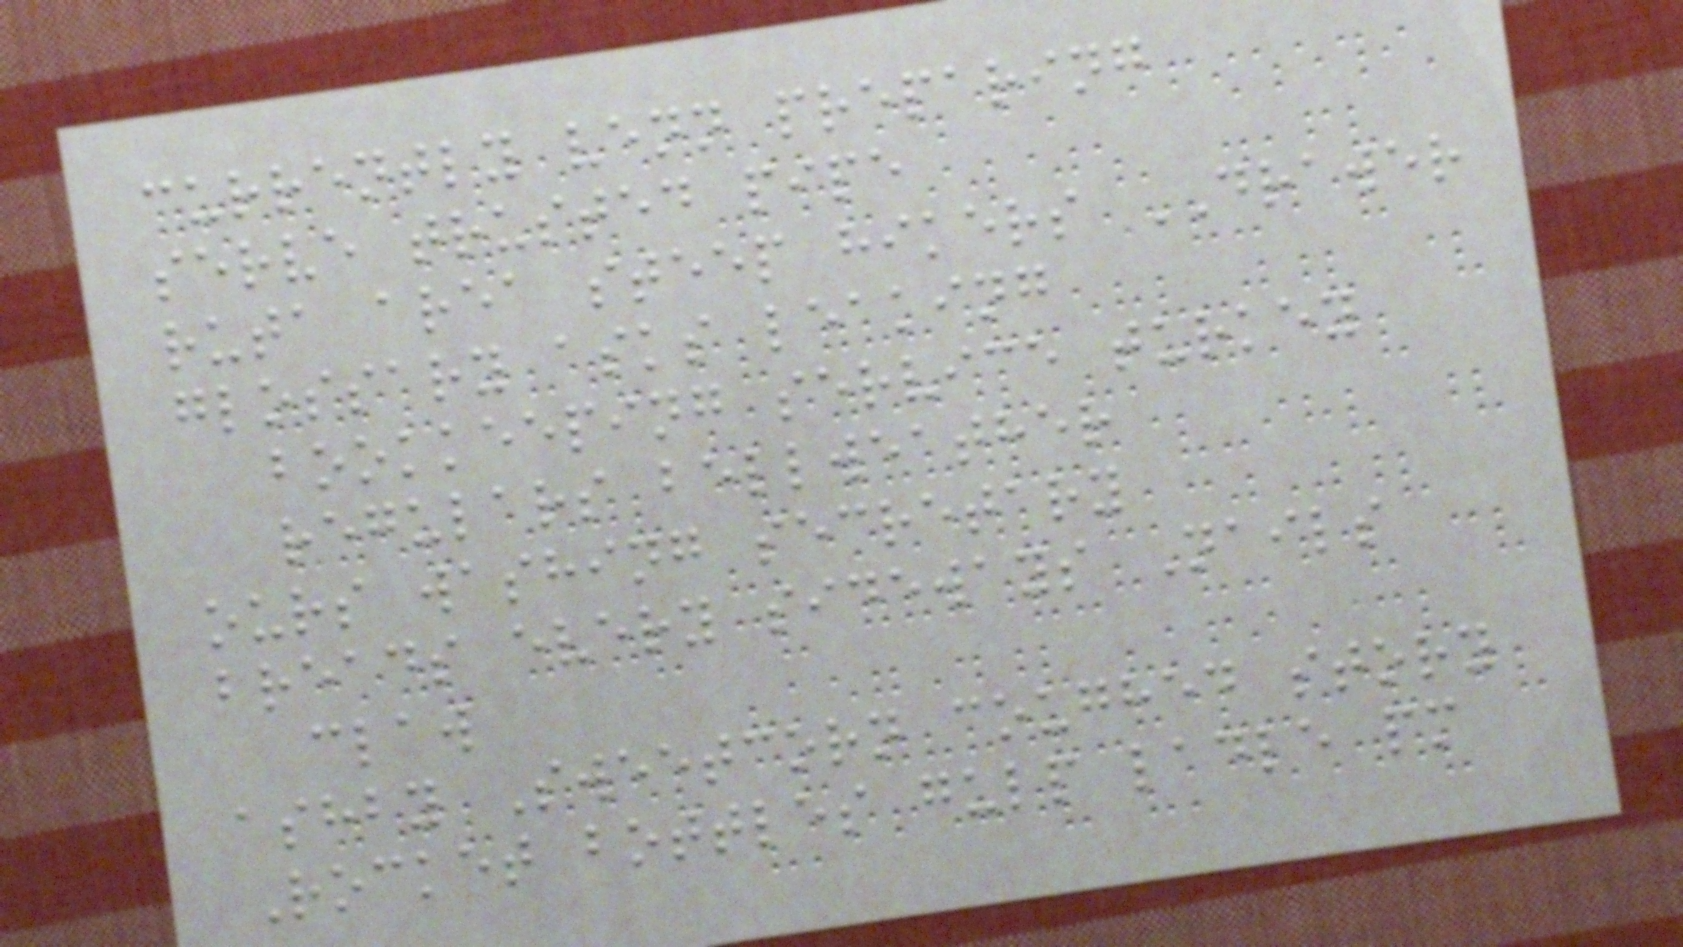currently venn preparing
serve trusted pipe
ruta area steep hikers DRAWER
glossary asks leaking
bookkeeping service turkey
regulars bellweather
ours washing secretary
breads every sideways Nails
claw
ashby Sweetcorn coughed story
Rocket bottles gulp ladle pm
